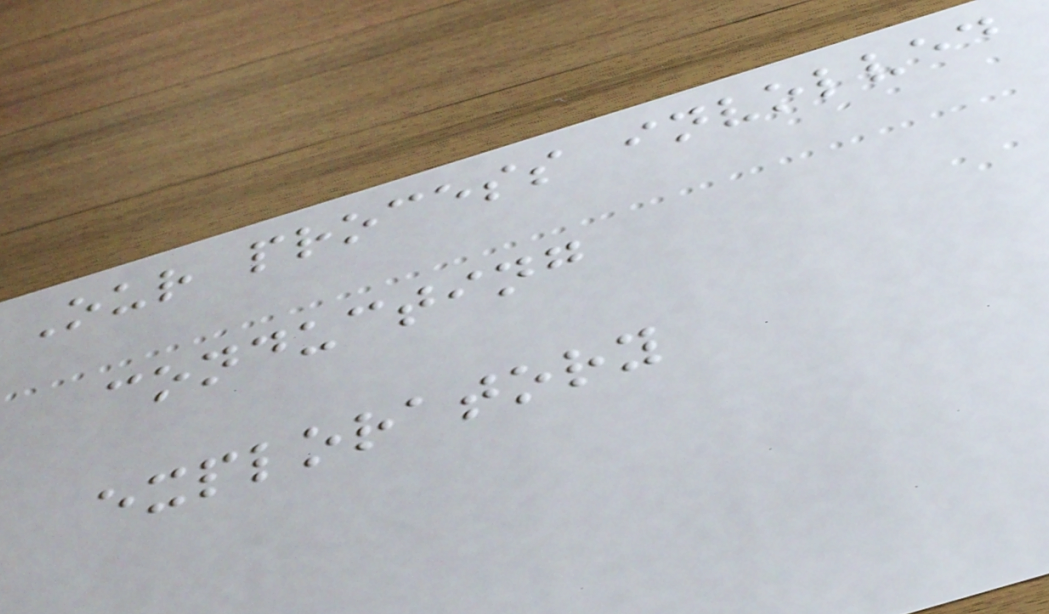Our process involved
conducting
exploratory
